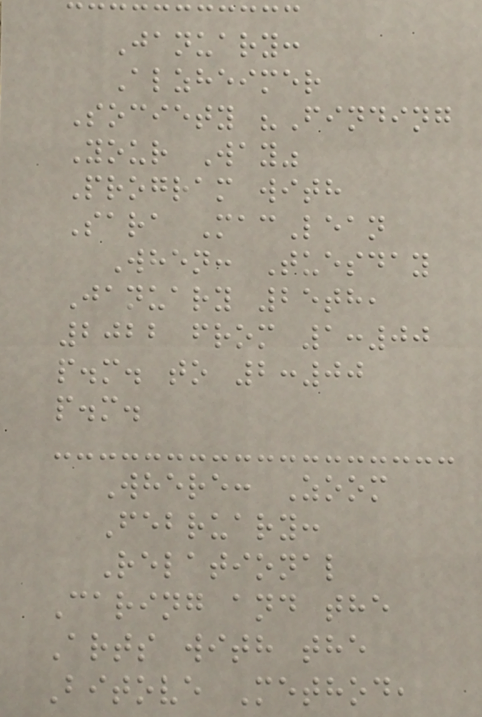January:
Alzheimer
Society "Finding
Your Way"
Program with
Sara MacLean
When: Tuesday
January 25th,
2022 from 1:00
p.m. to 2:00
p.m.
Where: Zoom
February:
Relational
Caring and the
Arts with the
Bitove Method,
